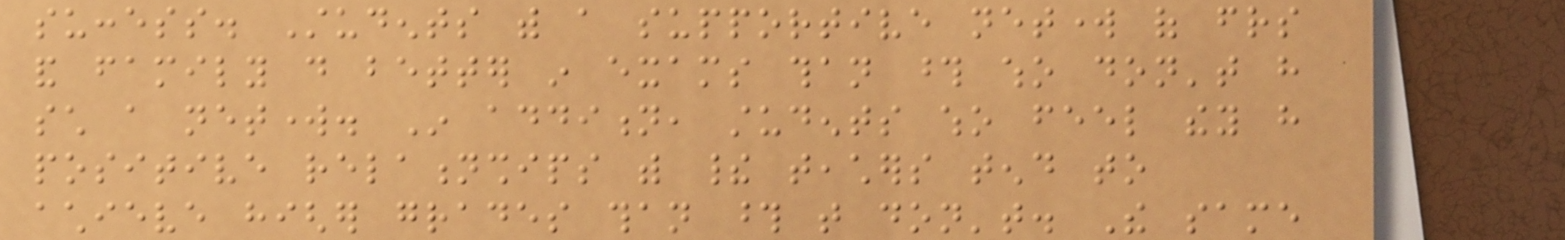success. Students with a supportive network of friends
and family do better in exams than those who don't have
such a network. In addition, students who feel they have
positive relationships with their teachers tend to
achieve higher grades than those that don't. The same
